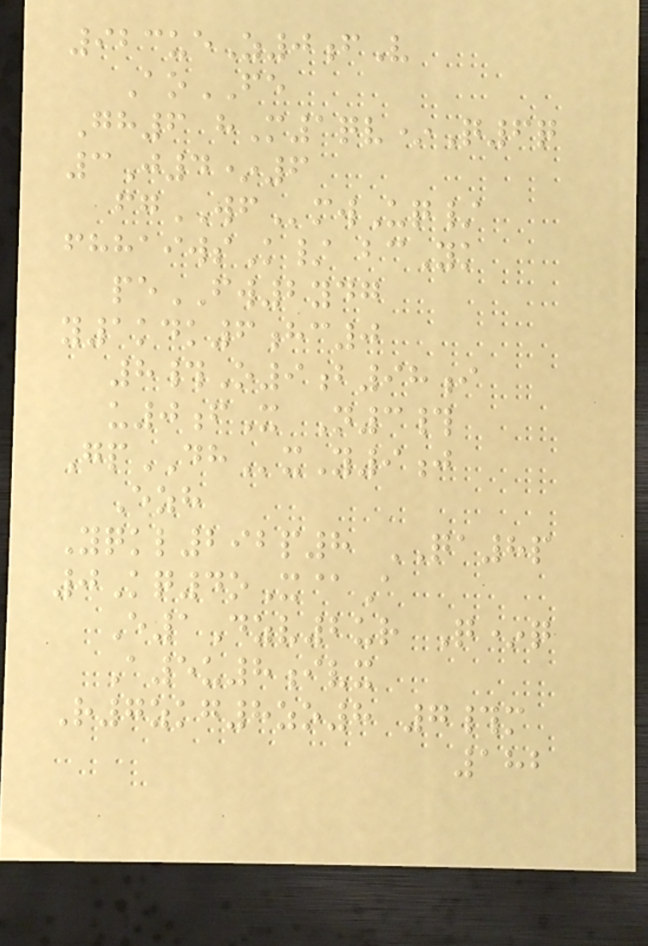923ueZ0fV
AoFE
Gh6 hM1qv*Q6q
3J4*6
fgWFmwUq/
fhhaiwsK/ bcYk
peFW2ydg
y1kdk6hc0
8#O9b98i
u0fX N3#
GpDHxY9j
Ezh
Yqkl292p8 QA8p
0Kq4oX@A
E1Dzv2ur Q*q
A5u8ivx
R7zkg8zo8 7#m
182
